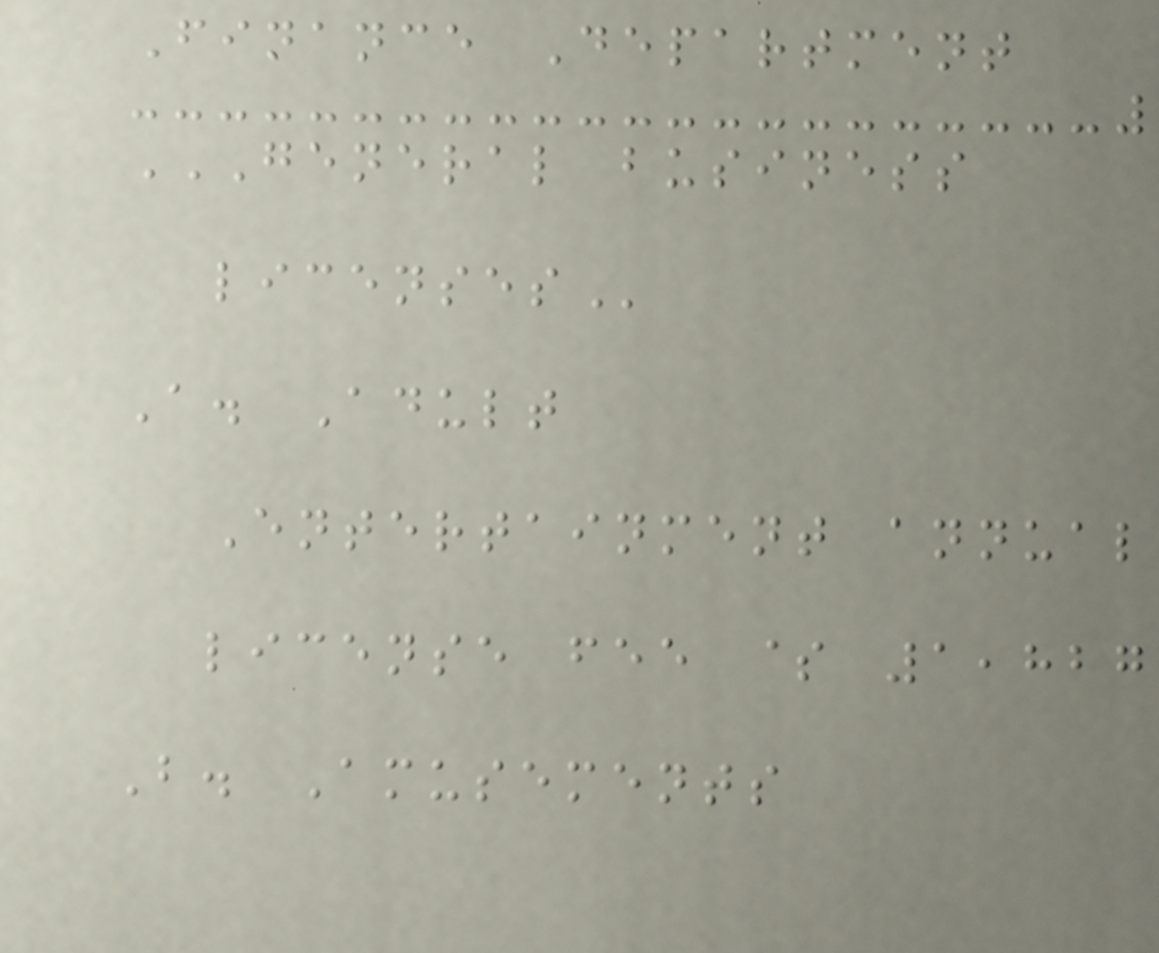Finance Department
GENERAL BUSINESS
LICENSES
A. Adult
Entertainment annual
license fee $ 1,827
B. Amusements
